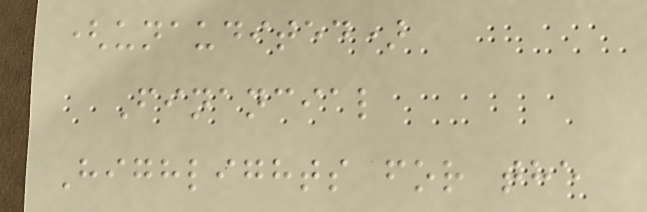(unaudited)
Financial
Highlights for the
